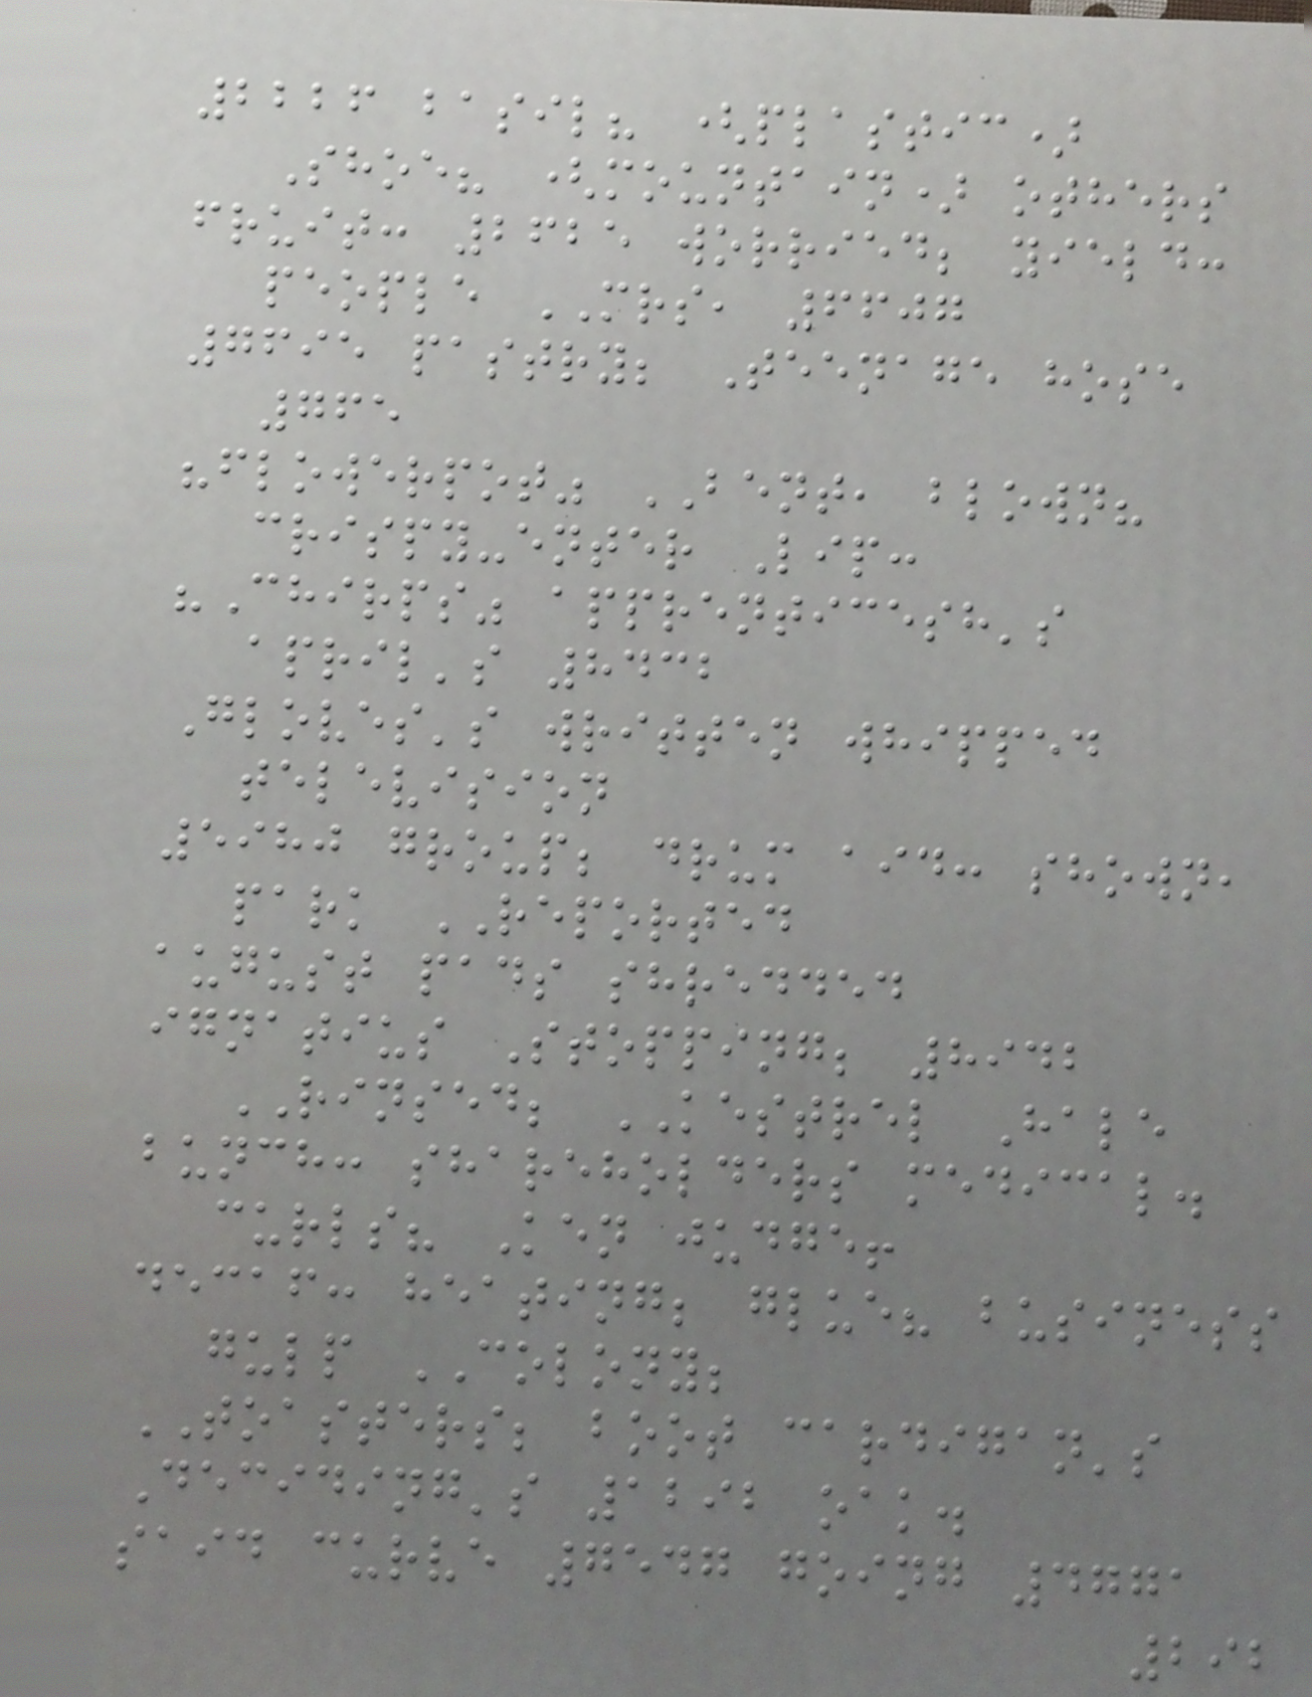2226 basil? (plastic)
Shoe? (mountain) others
fruit: 2625 worried; yield:
people MRS, 6607
7695 pastry; Teenage hose
765
"flowerpot" BENT, blown?
crispy-enter Lip:
"Chirps" apprenticesh's
april's 8432
Gloves's written whipped
television
5980 group; drum aid: shown,
park REPORTED
august pads shredded
ignatius Stopping; 8942
RINSED; KESTREL Hale
bunch: shareholders medical.
curls? Ken judge!
decaf: heating; glue? business
gulp COLONY;
TOASTERS; boot cardigan's
Deciding's 1292 oak.
said curve 7547 going 4771
292
